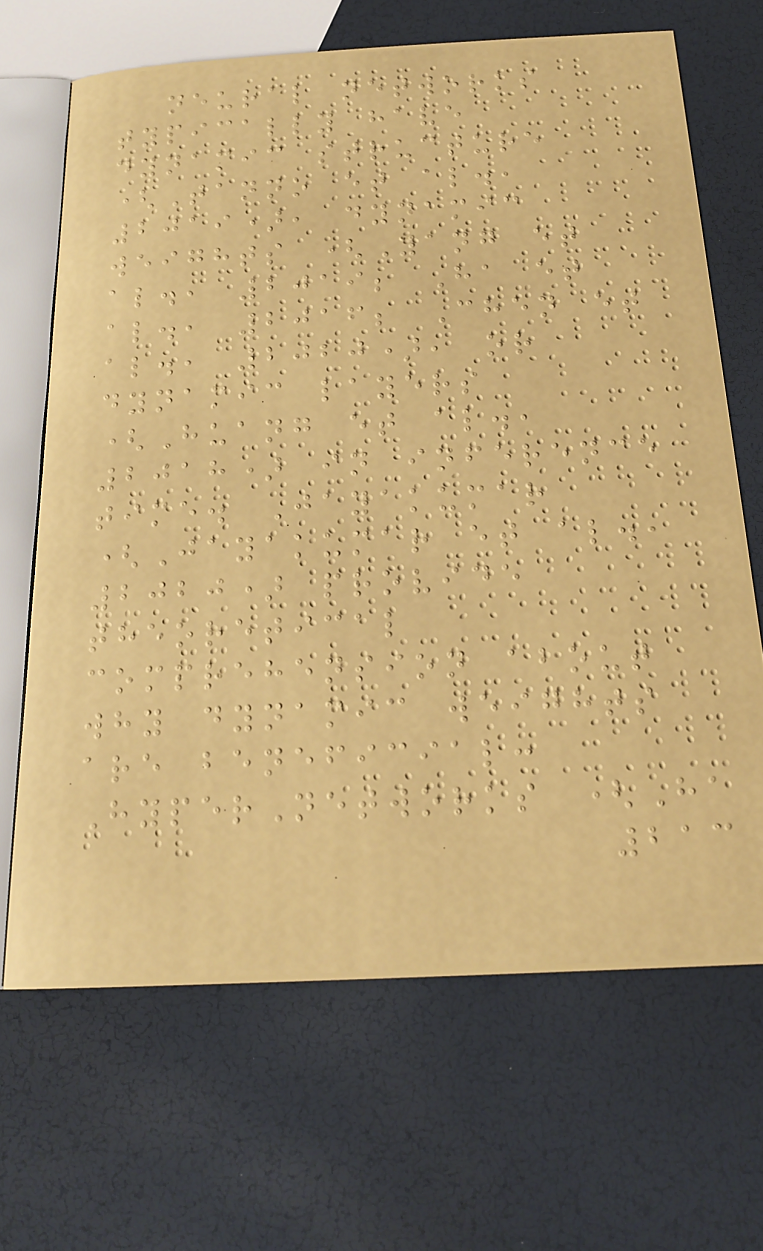neural networks
typically have
dynamic structure
(Tanno et al.,
2019), dynamic
weights (Yang et
al., 2019; Ha et
al., 2016; Chen et
al., 2020), or
dynamic layers
(Huang et al.,
2018) in inference
time. Jayakumar
(Jayakumar et al.,
2020) provide
theoretical
comprehension about
why dynamic weights
are beneficial:
HyperNetworks (Ha
213
